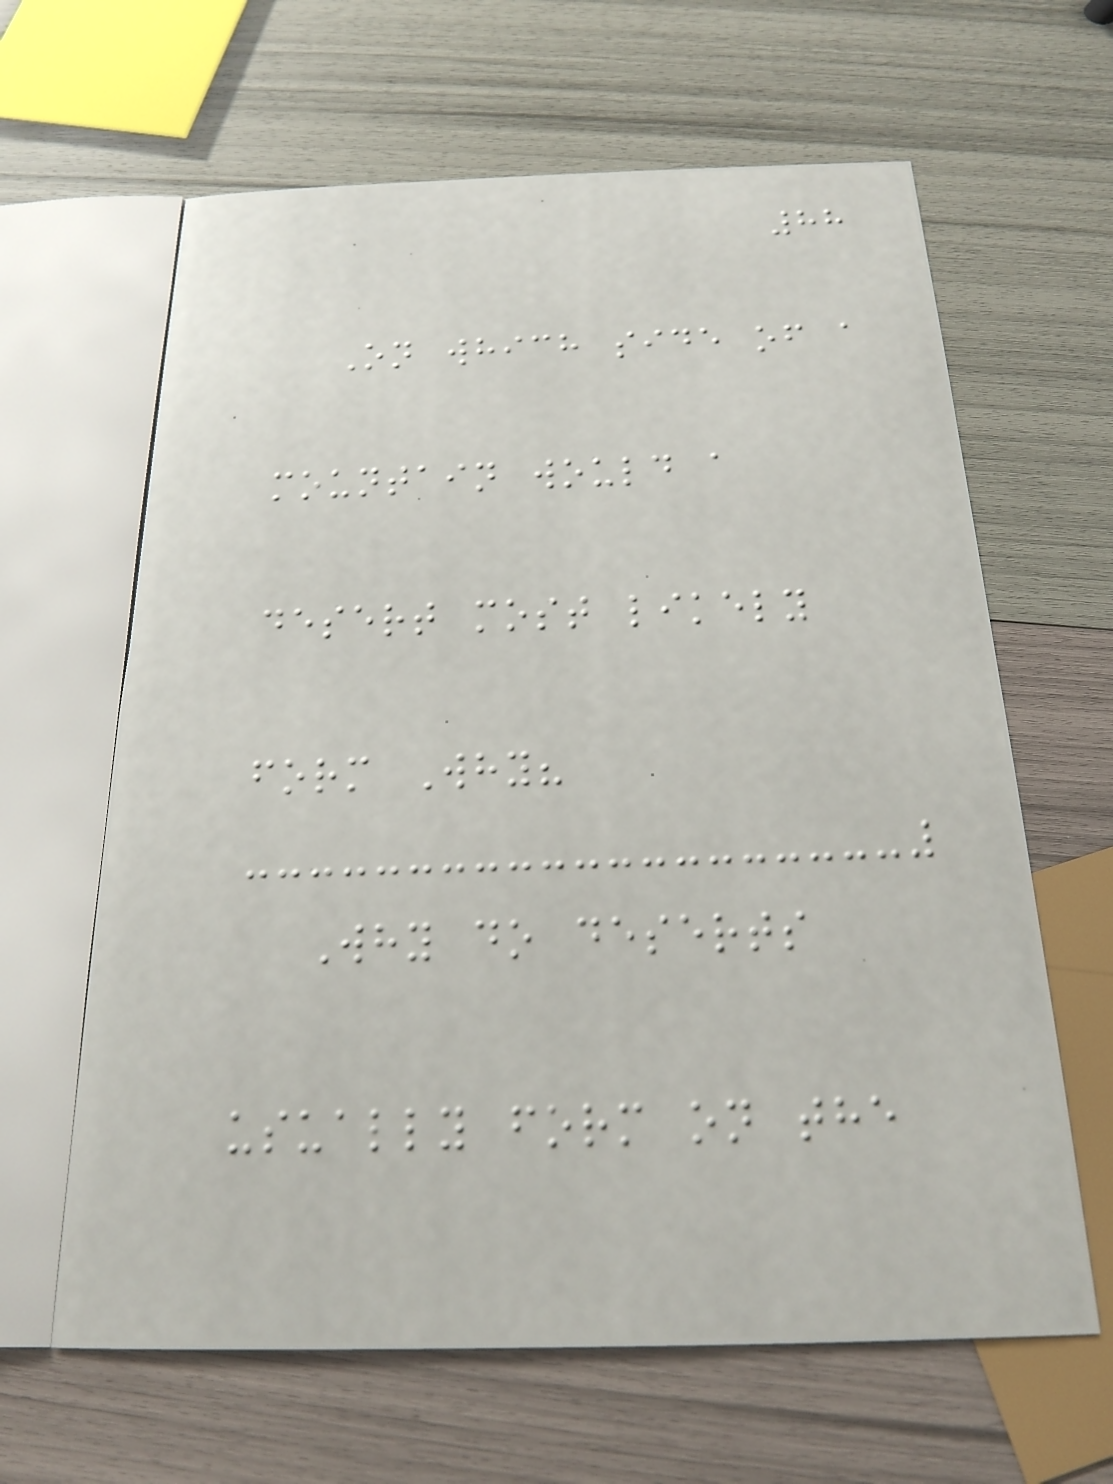88
On which side of a
mountain would a
desert most likely
form Why?
Why do deserts
usually form on the
